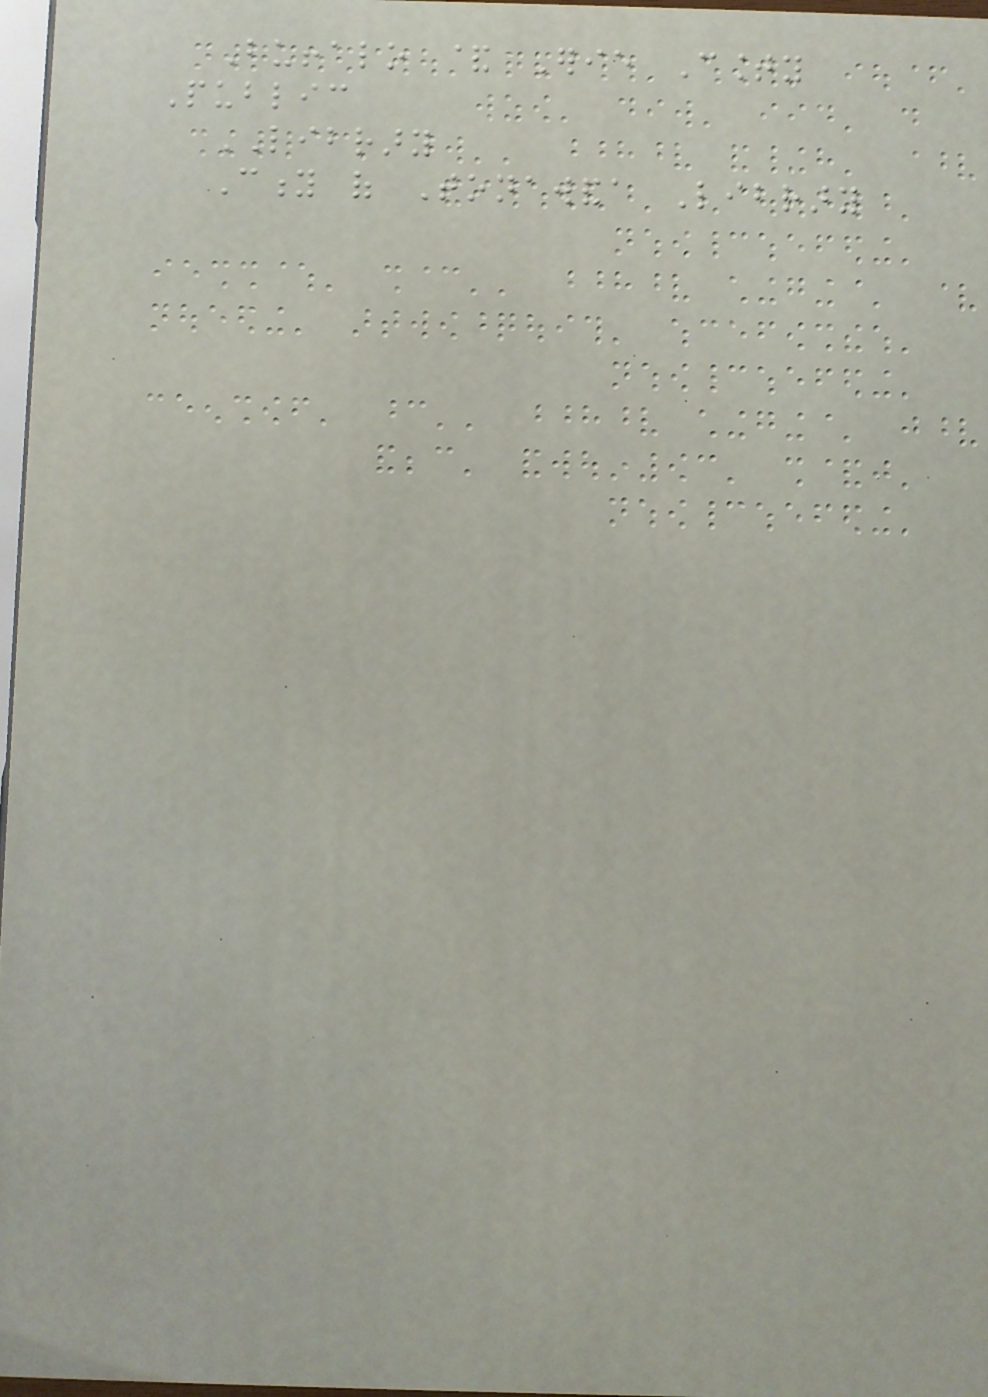Buffalo & Erie County
Public
LIBRARY
City of Tonawanda Library
